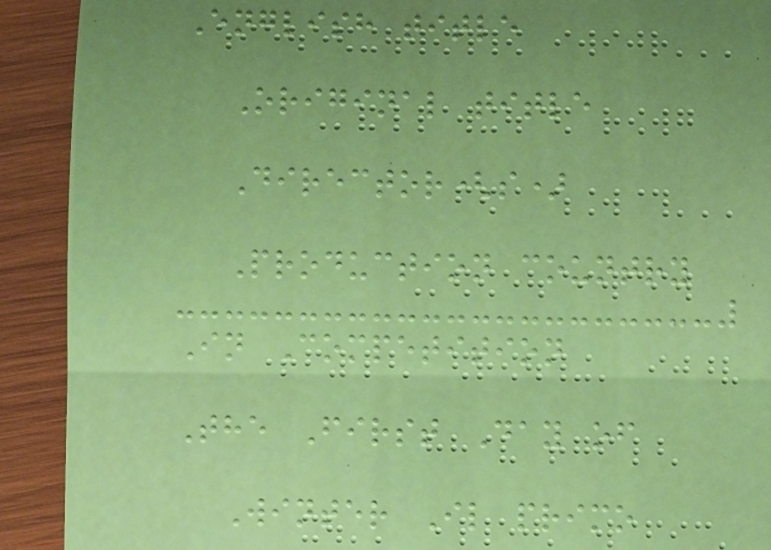English title
Original title
Director(s)
Production country
In Competition
The First Day of
Winter Il primo
